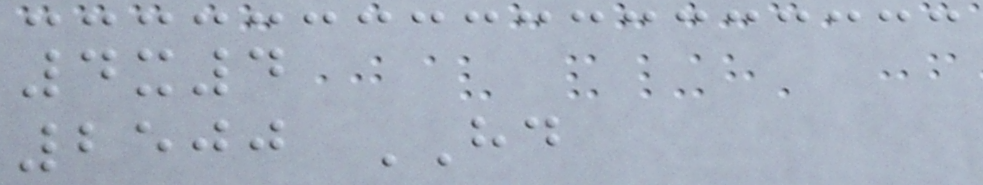4x4
2500 HD
